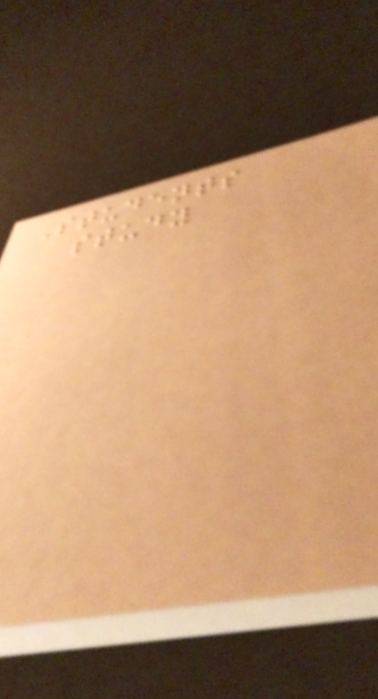Students
study
